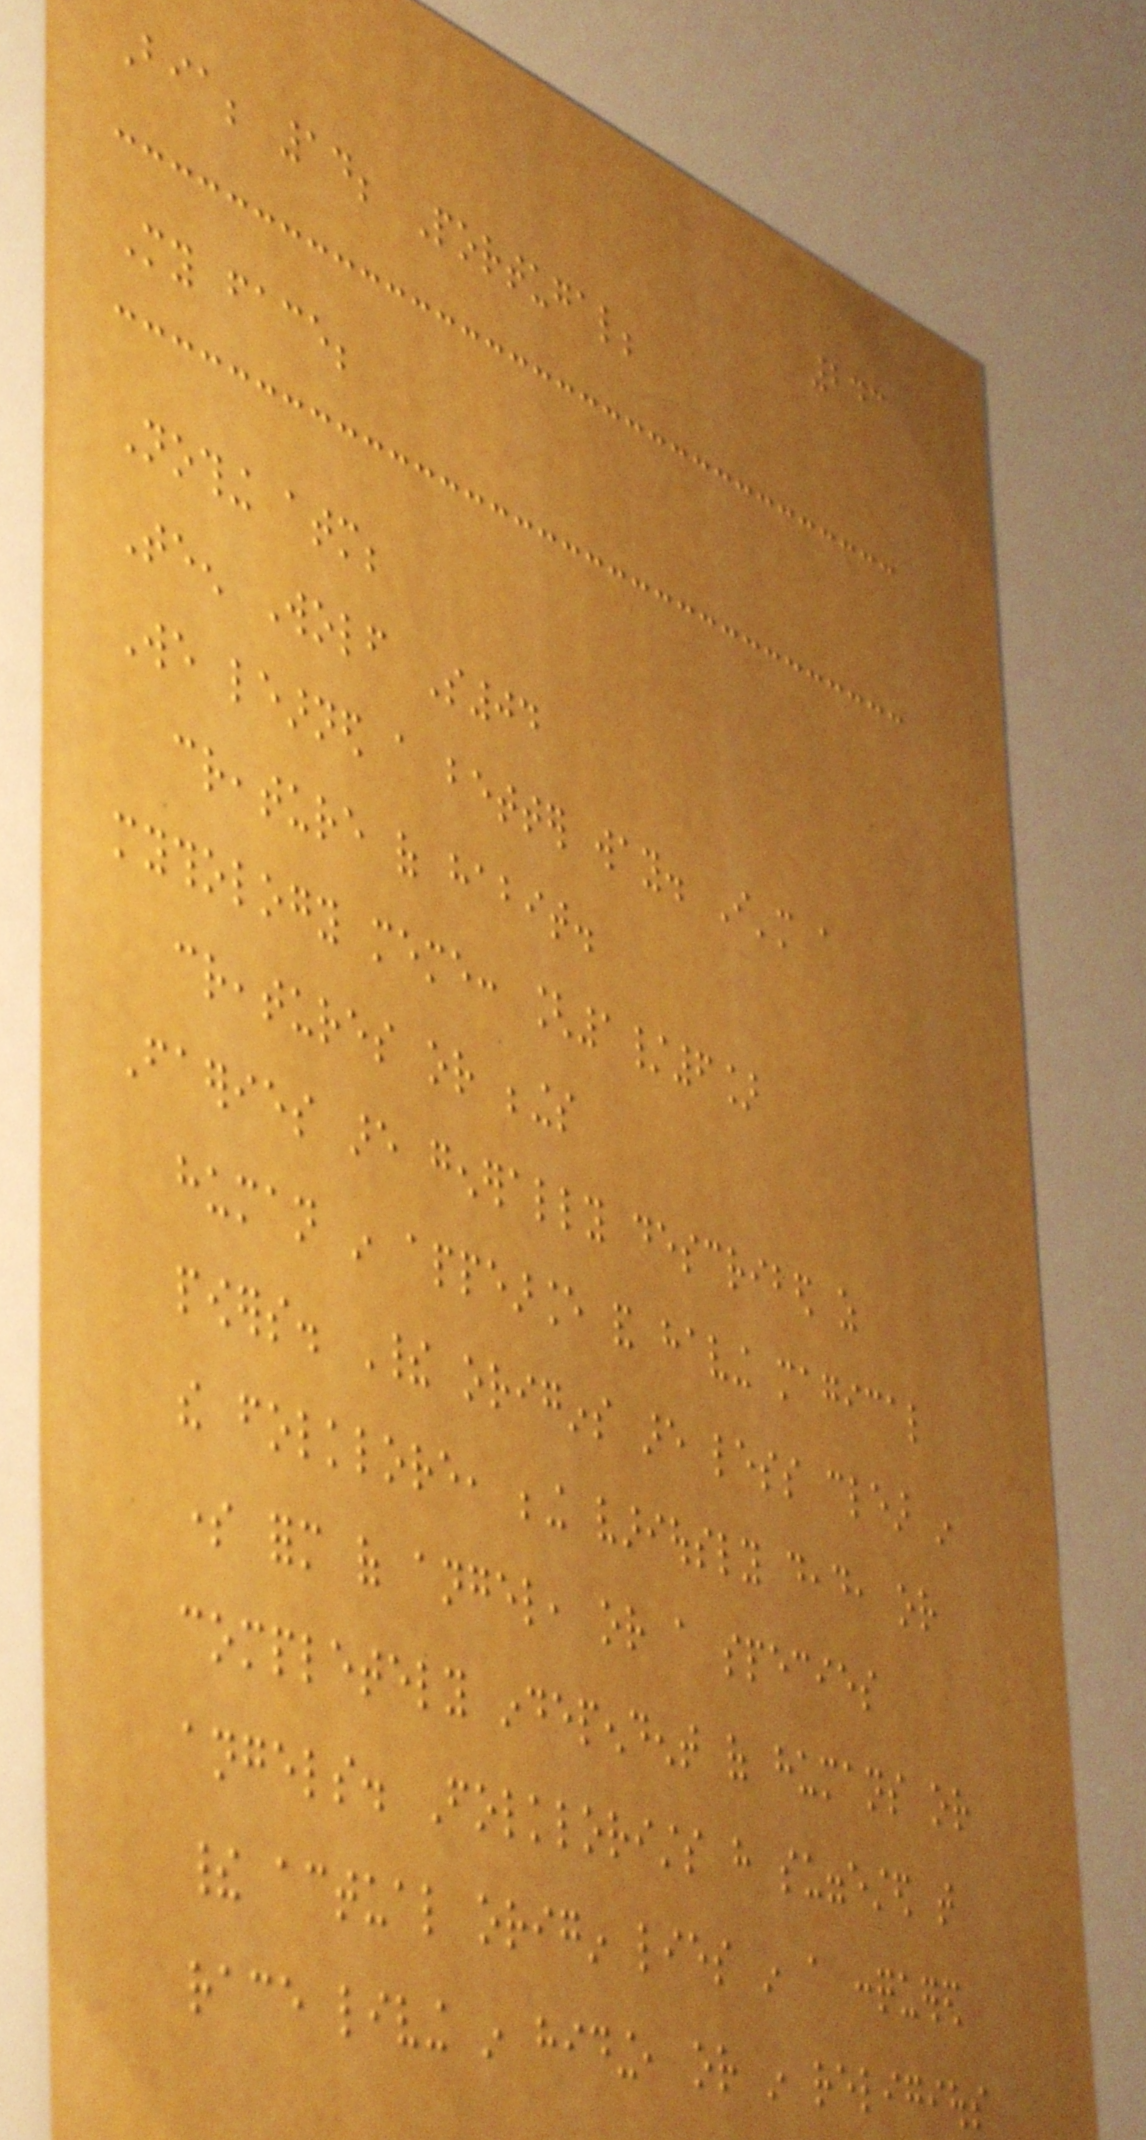243
Bia; 14; Portugal;
My face;
Nothing atm;
Teen Wolf S04
We learned a better way. I'm a
creature of habit.
mythology meme: [1/6]
creatures or beings
Faeries are generally described as
human in appearance and having magical
powers. Their origins are less clear in
the folklore, being variously dead, or
some form of angel, or a species
completely independent of humans or
angels. Folklorists have suggested that
their actual origin lies in a conquered
race living in hiding, or in religious
